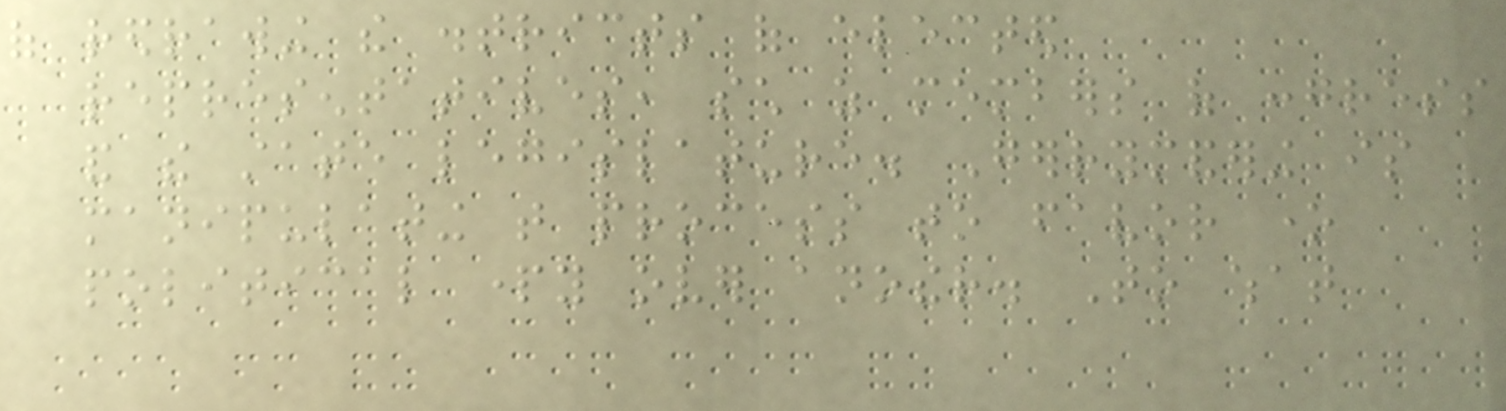of redrawing the districts of elected
representatives, such as members of congress
and the state legislature. Gerrymandering is
manipulating that process to favor one
political party over another. To what
